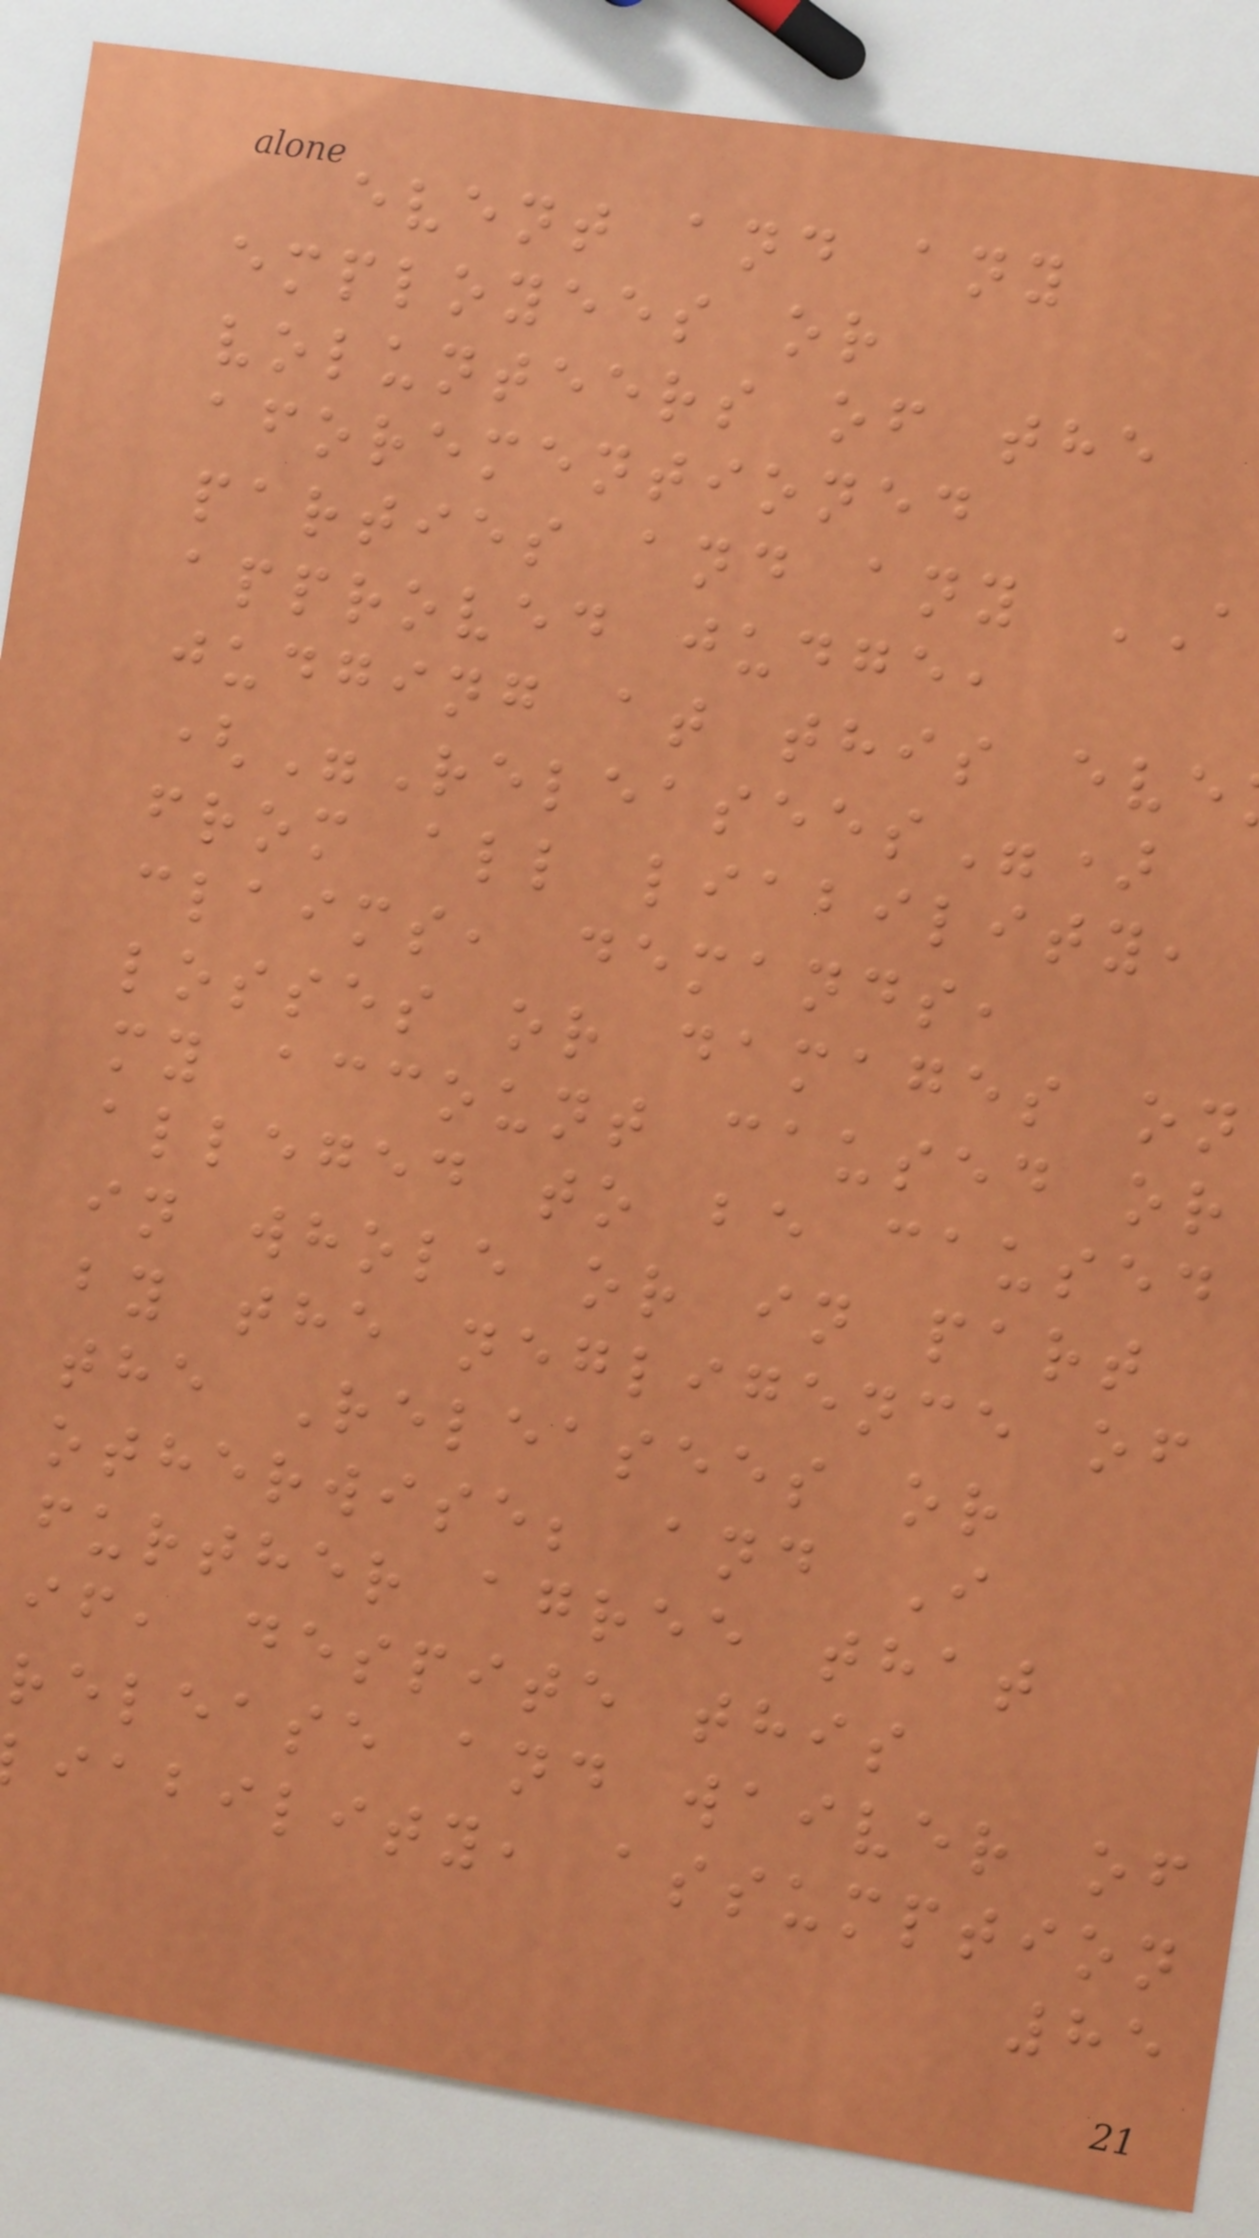event and any
employees or
volunteers of the
aforementioned
parties and any
approved judge,
judging at this eve
("Releasees")
from all liability,
claims, demands,
losses or damages on
my account caused or
alleged to be caused
in whole or in part
by the negligence of
the Releasees or
otherwise; and I
further agree that
if, despite this
release and waiver of
iability, assumption
85
